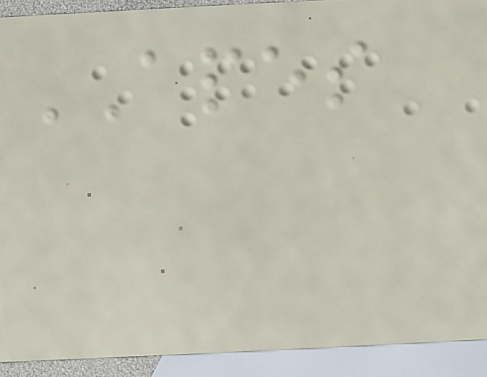APES
